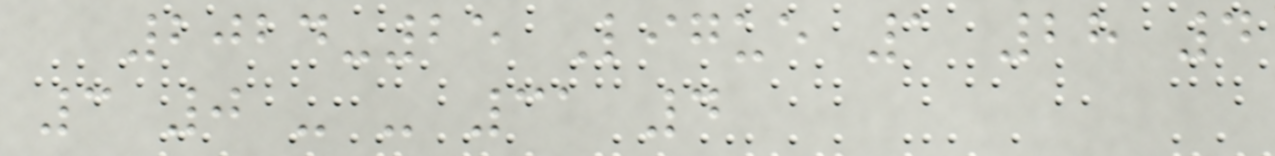2024-25 Ligue 1 28 4
3 0 - - 31 4
